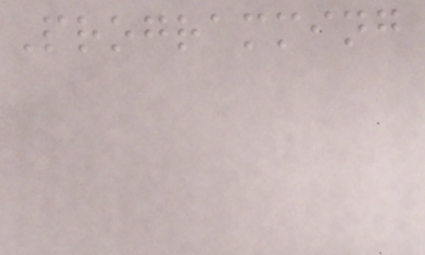Programming
